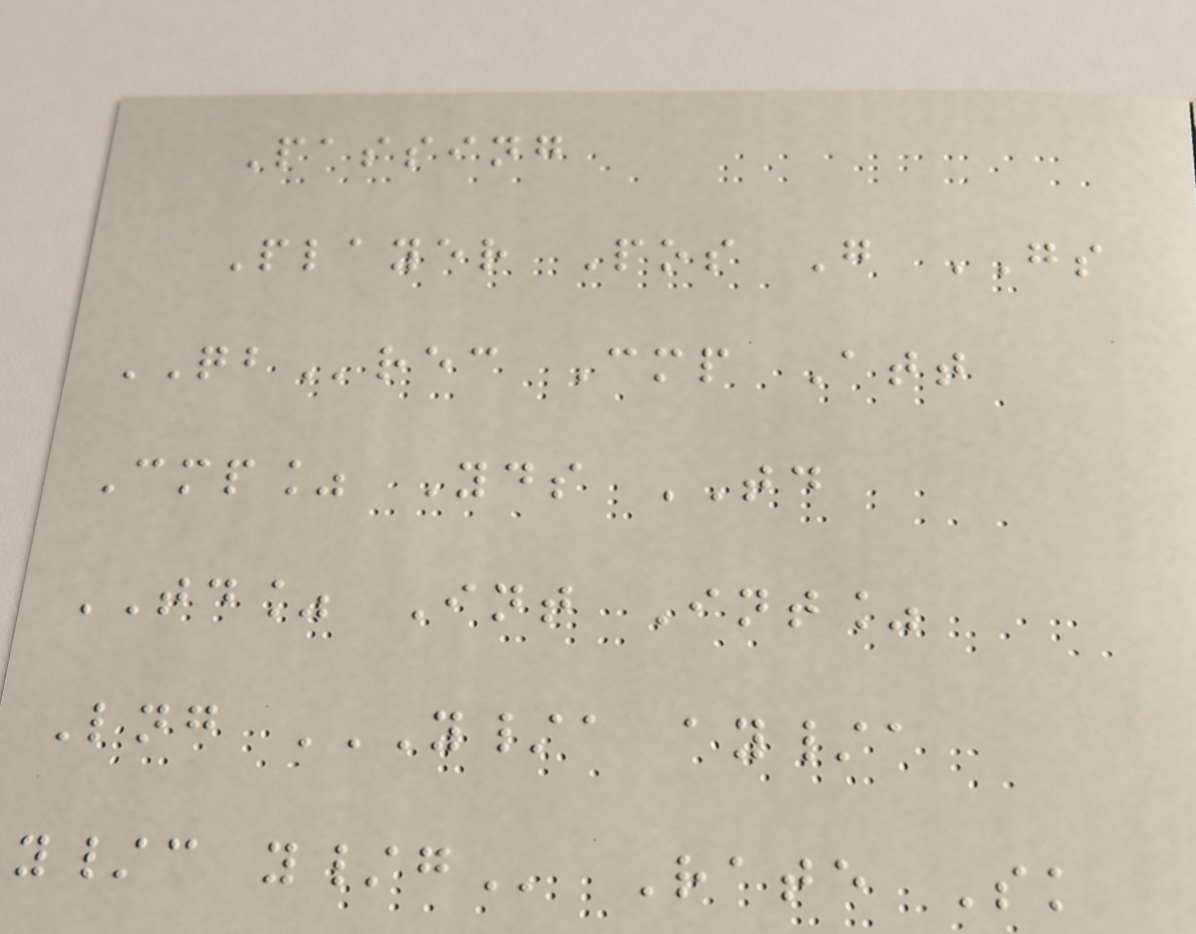Passing
Player Pos G GS
QBrec Cmp Att
Cmp% Yds TD
TD% Int Int%
Lng Y/A AY/A
Y/C Y/G Rate Sk
